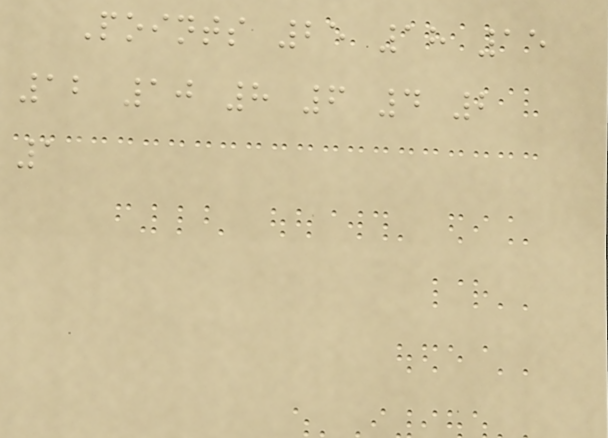Points 25 18 15
12 10 8 6 4 2
1
